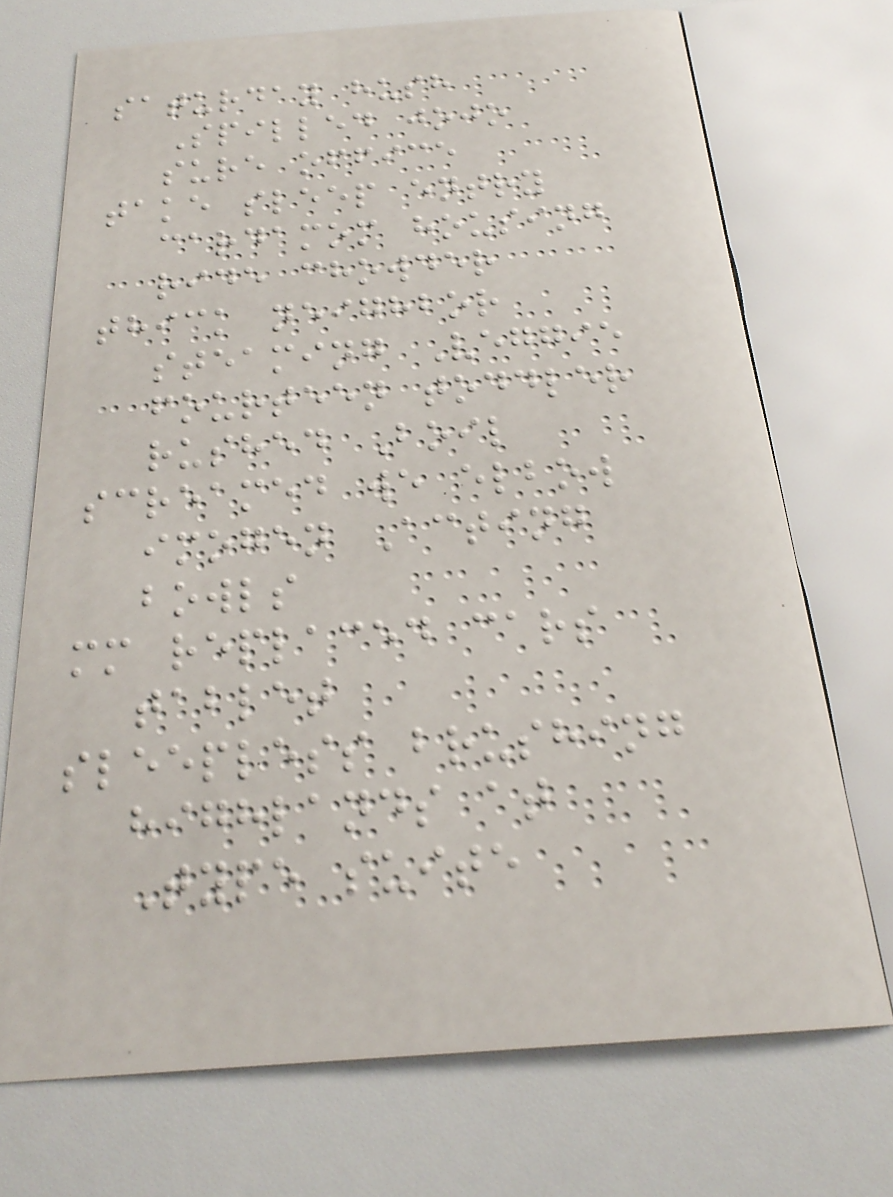saturday hush
Spilled jojo
sure office
take sleep entry
cardamom housing
ride chowder
thick neighbor
steaming Veggie
fourteen toddler
rushed Boil
screamed we elbow
imogen Acting
bowls
mm replaced cars
tablet
sleepless brushing
highlands at
Type suite
